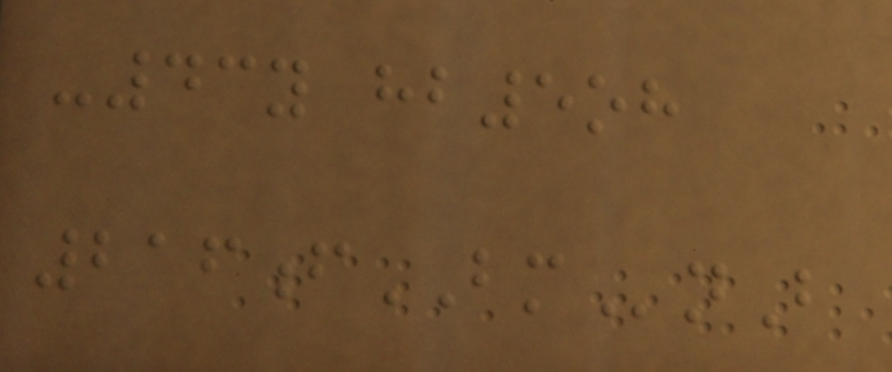-43y hb5oh
216fBMnB
